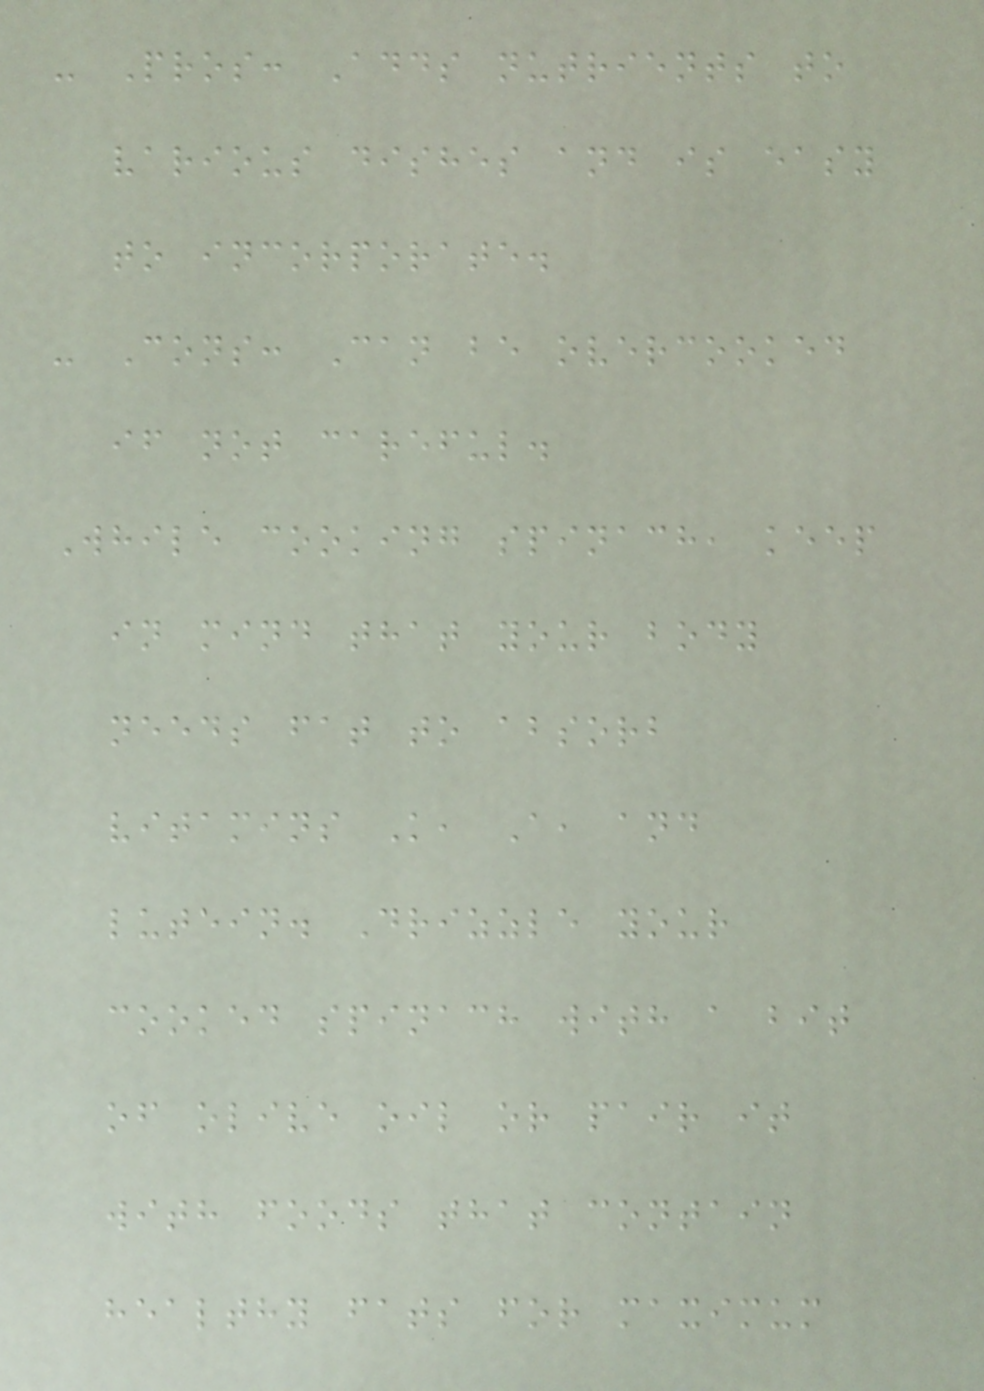- Pros: Adds nutrients to
various dishes and is easy
to incorporate.
- Cons: Can be overcooked
if not careful.
While cooking spinach, keep
in mind that your body
needs fat to absorb
vitamins K, A, and
lutein. Drizzle your
cooked spinach with a bit
of olive oil or pair it
with foods that contain
healthy fats for maximum
